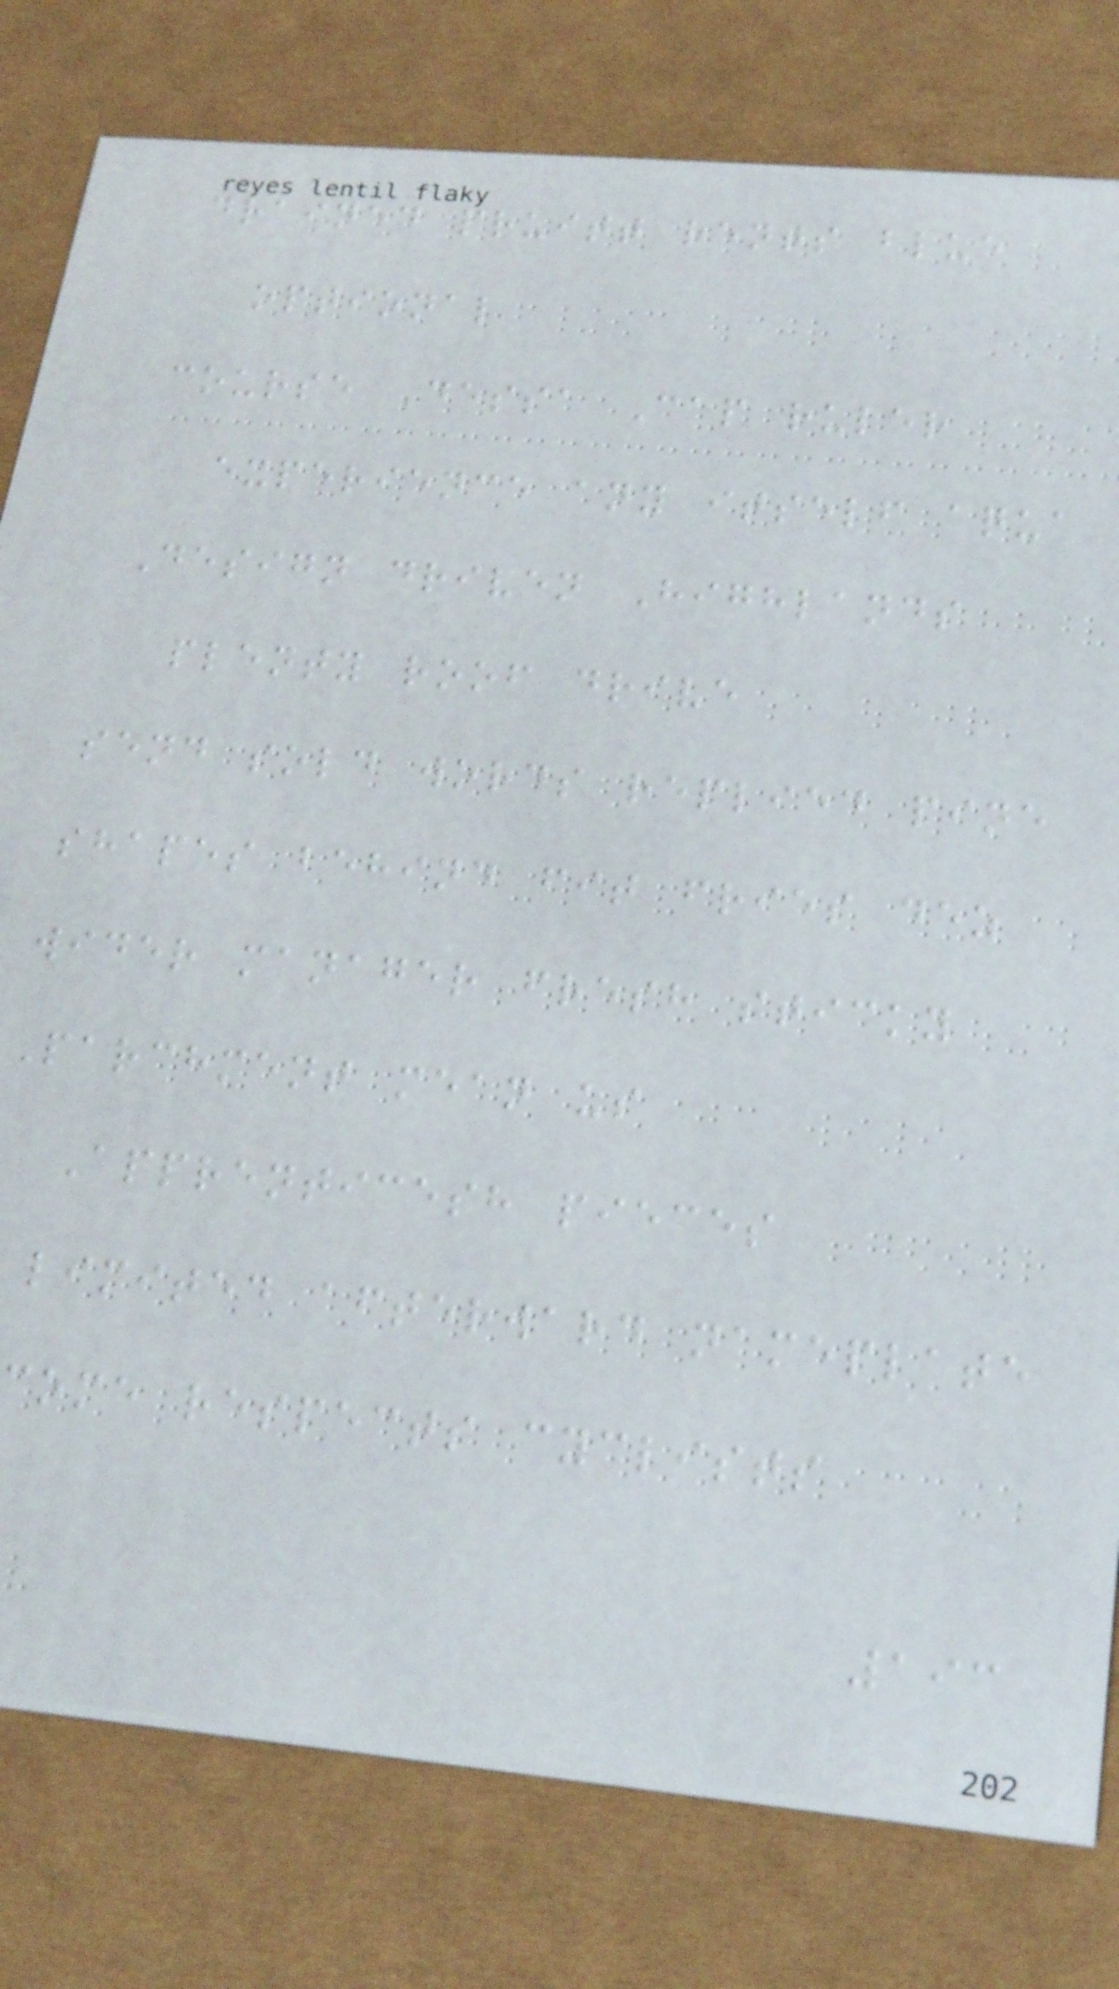drained pruitt rents blue
optional
course Dessa Cap ruler
experience any itself aqua
Design driven Highlands
plenty roof drive
send sold words replied pine
shapes behind fit fries dez
wider manager fresh sticky
Parchment mean us
Apprenticesh pieces
limited afterward nameplate
come respects cyclists
193
